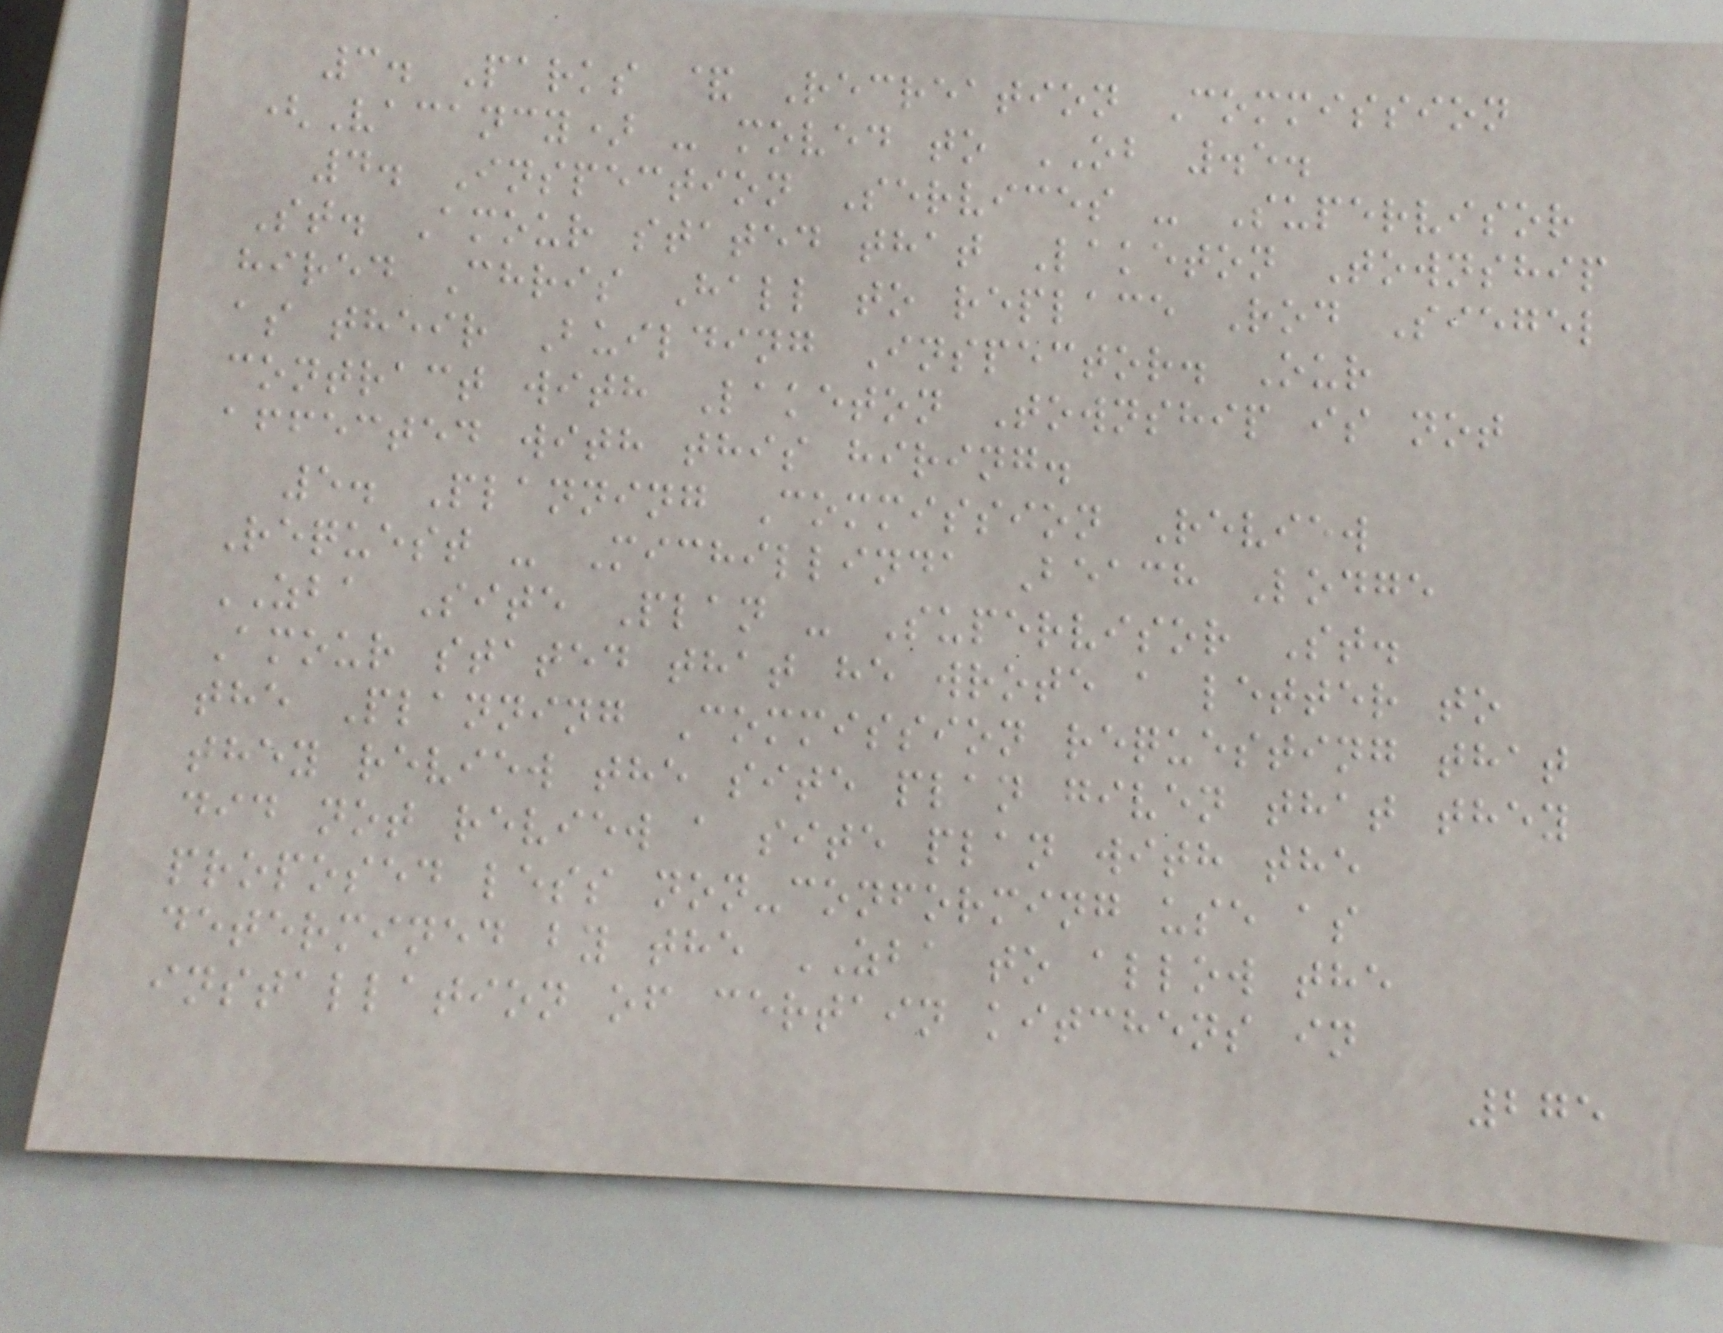3. Parks & Recreation Commission
(Vacancy) - moved to OB .5.
4. Inspection Services - Supervisor
St. Amour stated that Laketon Township
hired Chris Hall to replace Rod Siegel
as their Building Inspector. Our
contract with Laketon Township is not
affected with this hiring.
5. Planning Commission Review
Request - Michillinda Beach Lodge
ZBA Site Plan - Supervisor St.
Amour stated that he wrote a letter to
the Planning Commission requesting that
they review the site plan given that they
did not review a site plan with the
proposed less non-conforming use as
determined by the ZBA to allow the
installation of certain kitchens in
275
